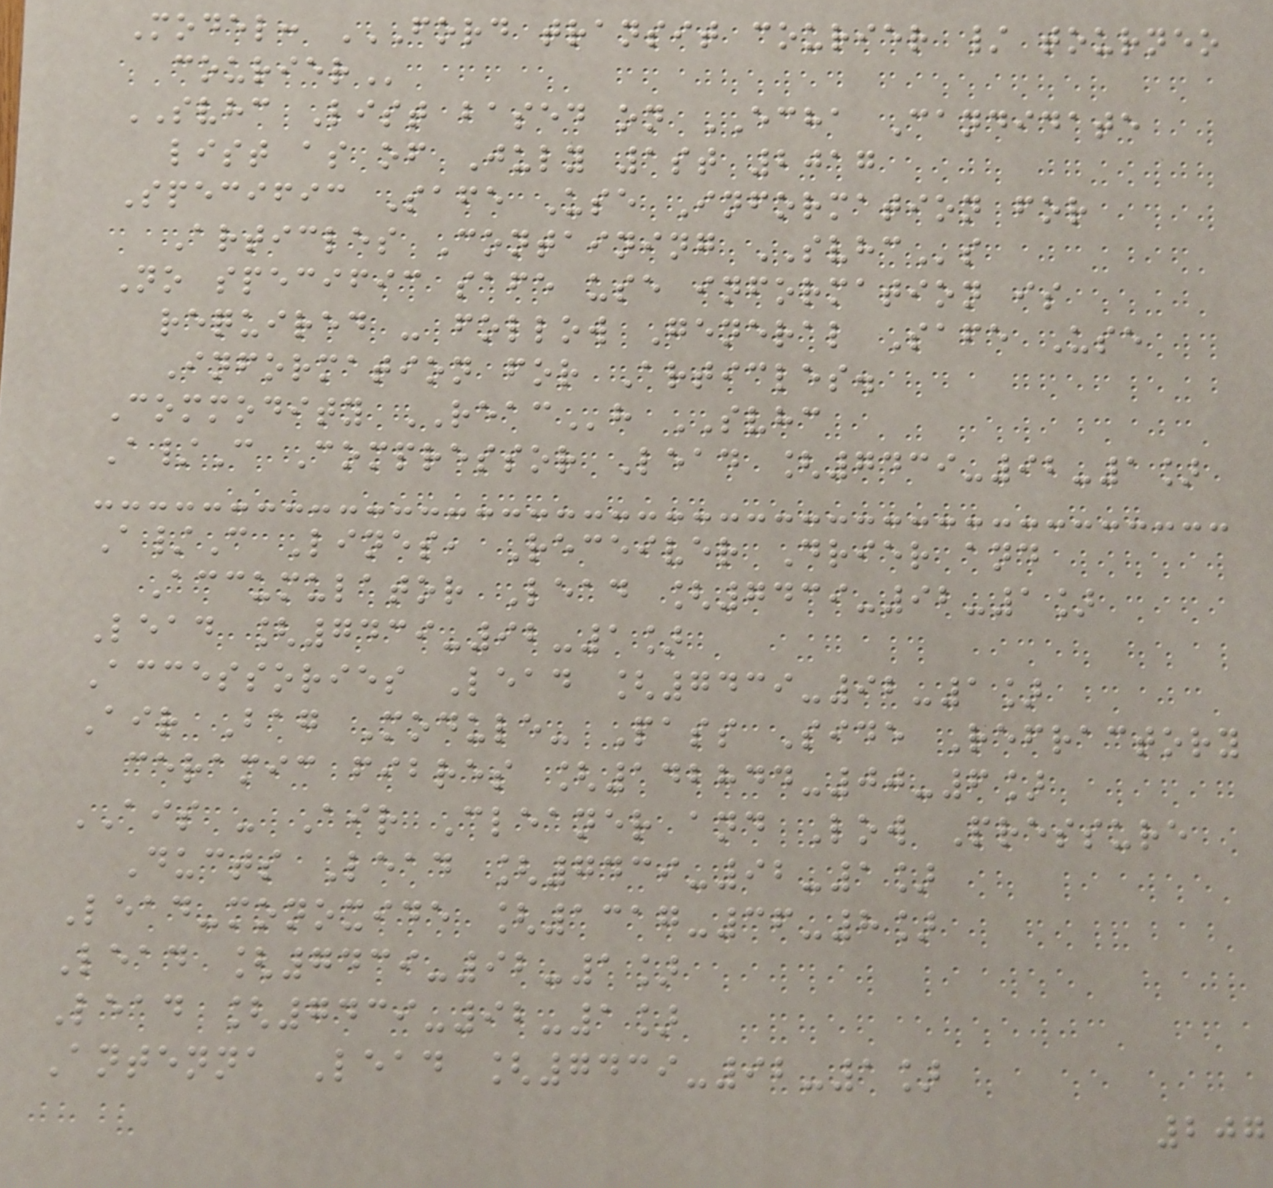Model: FORD TRANSIT COURIER / TOURNEO
COURIER
SVHC List based on ECHA Candidate
list as of July 1st 2017
Specific Safe Use Information for
Articles Containing SVHCs
No specific safe use information is
required - follow General Safe Use
Information for Articles.
Commodity REACh SVHC
A/C Compressor Lead [7439-92-1]
A/C Lines, Receiver Drier and
Accumulator Lead [7439-92-1]
Lead [7439-92-1]
Accessories Lead [7439-92-1]
Air Bag Module- Pass Side Refractory
ceramic fibres [142844-00-6]
AIS - Air Cleaner and Low Pressure
Ducts Lead [7439-92-1]
Lead-monoxide [1317-36-8]
Lead [7439-92-1]
Lead [7439-92-1]
Antenna Lead [7439-92-1]
207
